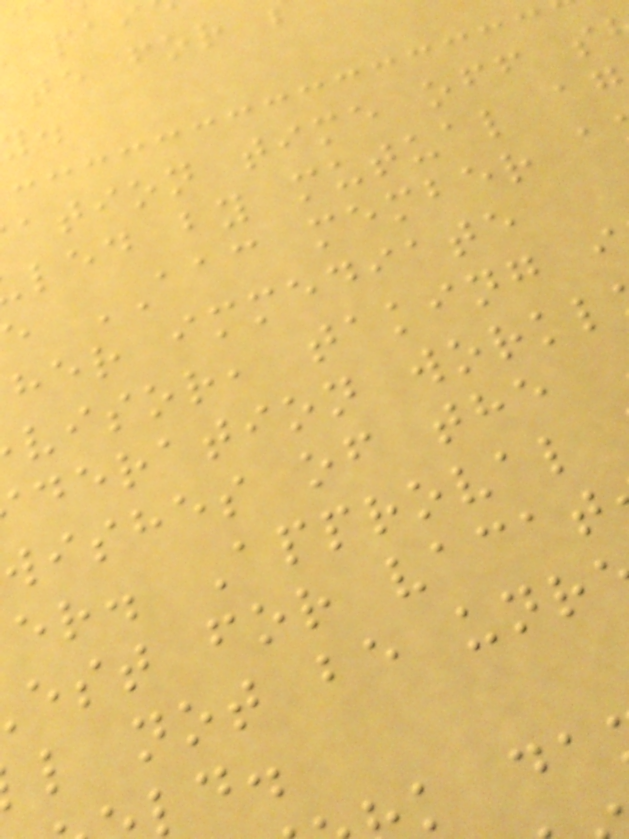ation time off s
led by mutual ag
AAC member a
her immediate
visor, taking i
deration workl
wishes of the
er. Approval
est for vacat
l not be unr
